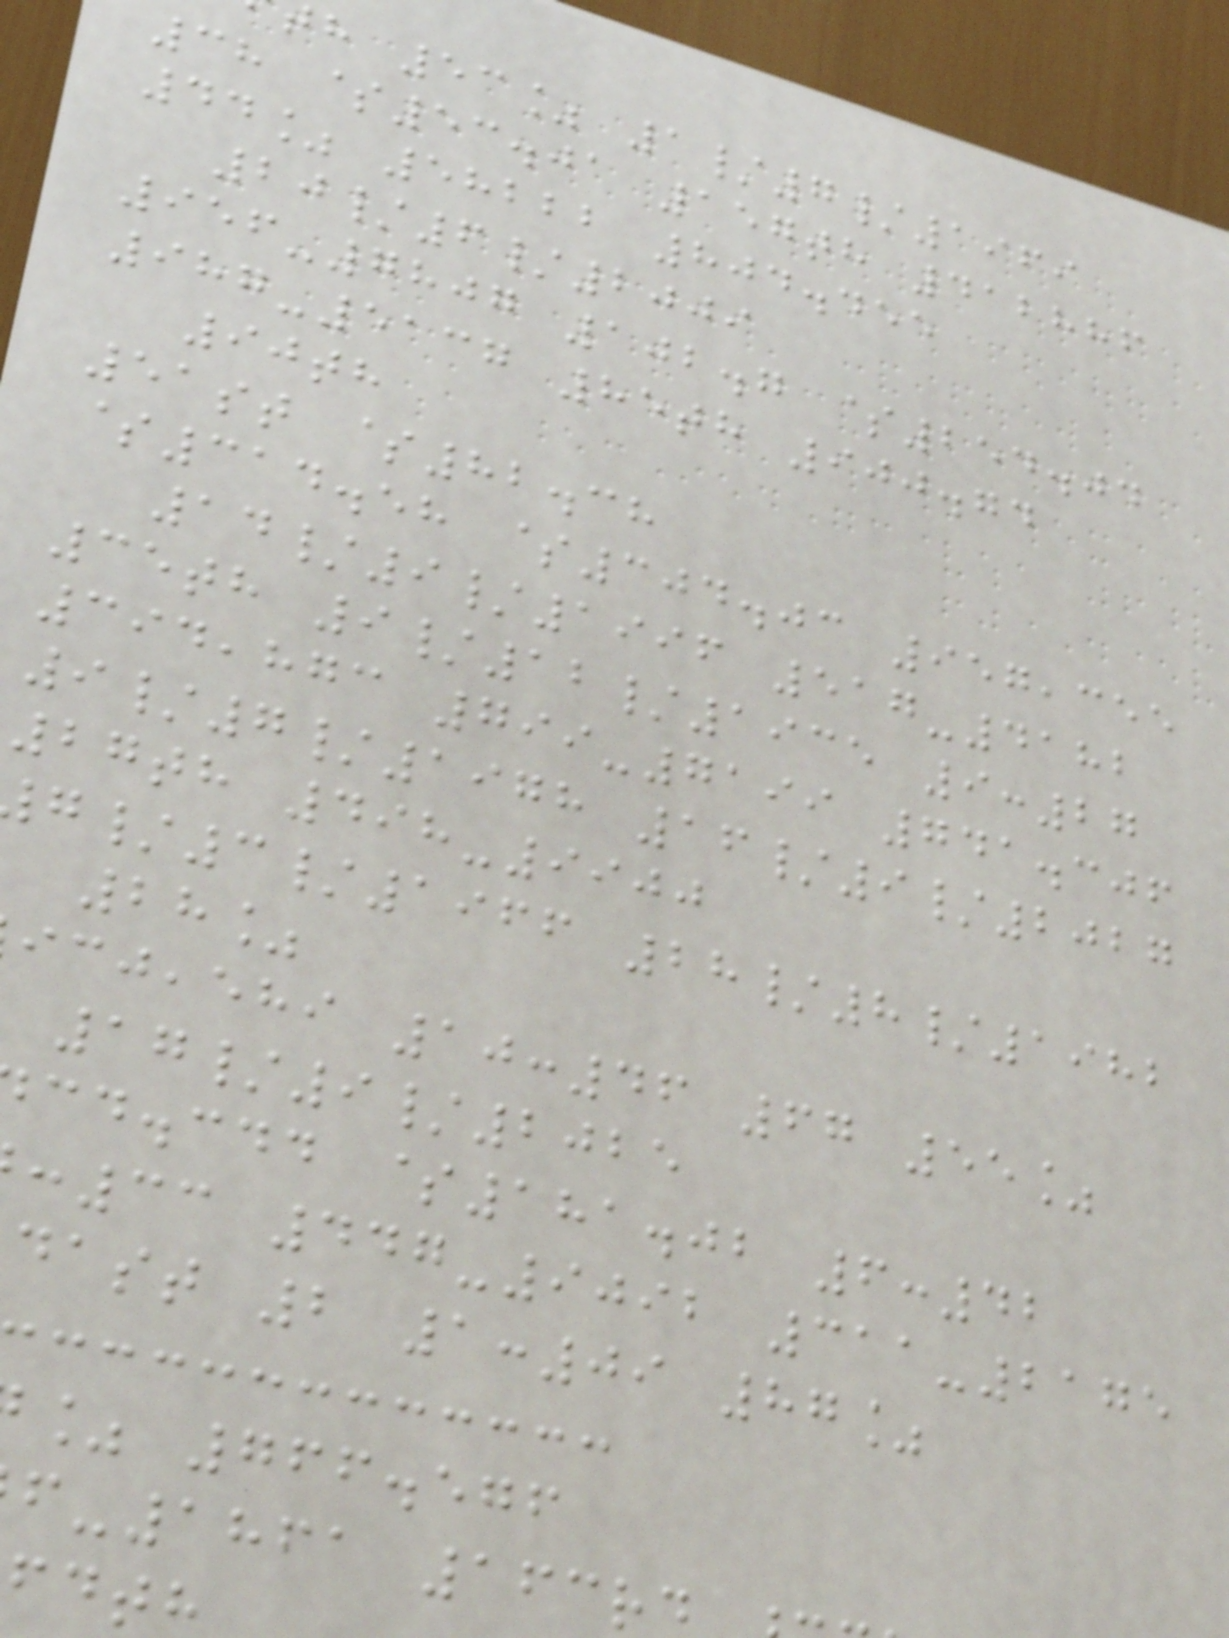h 53% 1/7/1969
38 $53.01 157th 412886
44% 58222 804.455
20/6/2009
956-7807 102.7 $254.04
987-5137 85th 900.74
90th
51st $82.38
$314.58 $304.03 957,355
14/9/1996 517-4182
35th 9/12/1935 9:27
394,873 799-7199 741.306
9/7/1978 16/9/2027
27th 498-9900
/3/1966 28/8/1982
28%
,ehi 10:46 67 55%
17/9/2025
cd.cdd $181.02 6:42
:33 447-9092 311-2175
dast 2 1:09 87%
% 766.576
-1861 163r
